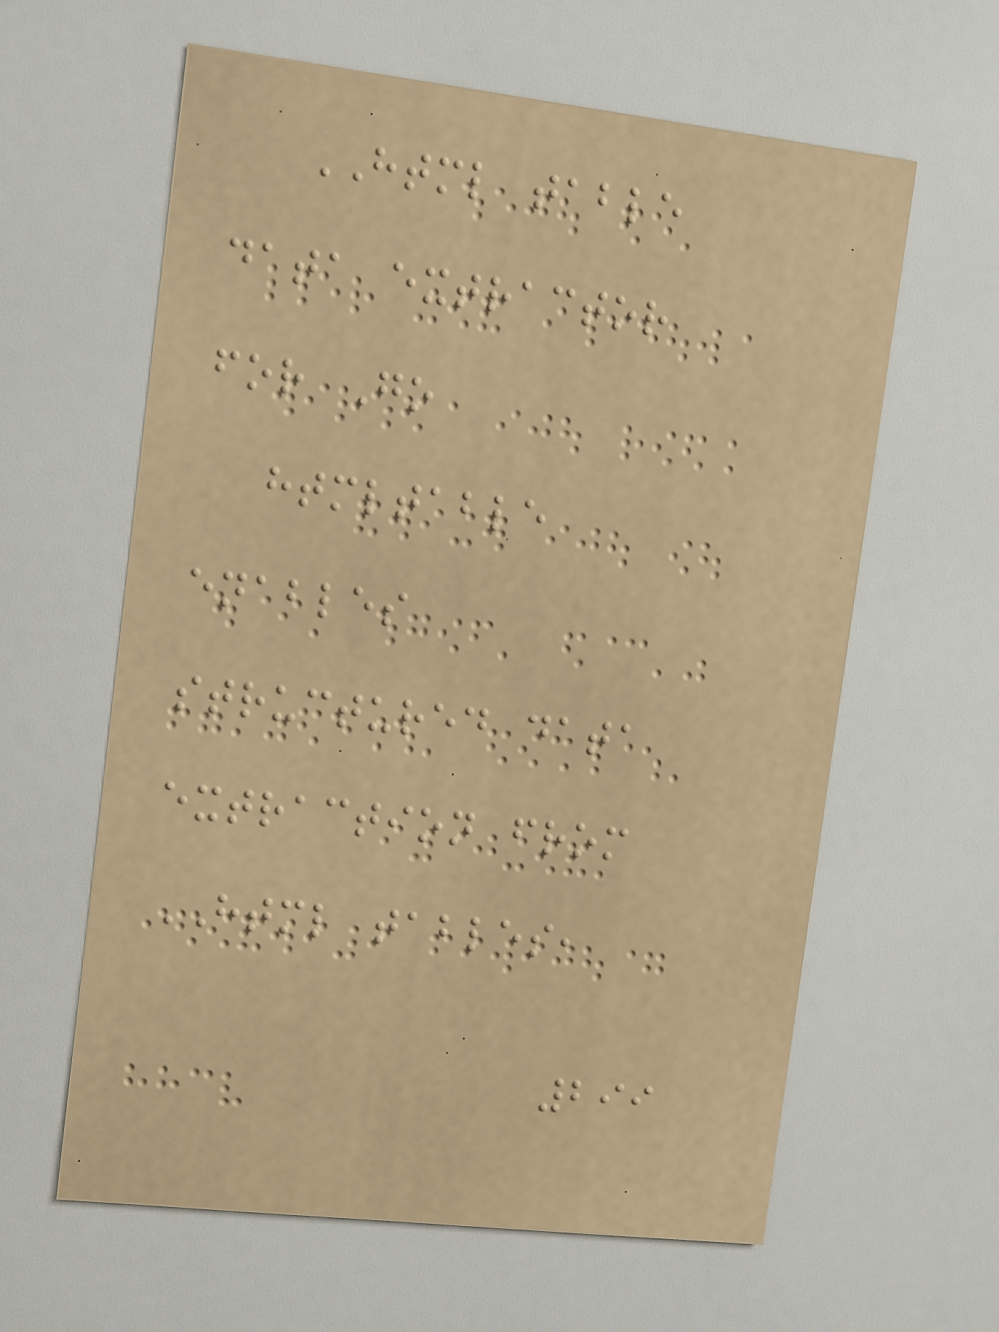HTML table
data extractor
for Go
htmltable
enables
structured data
extraction from
HTML tables,
299
